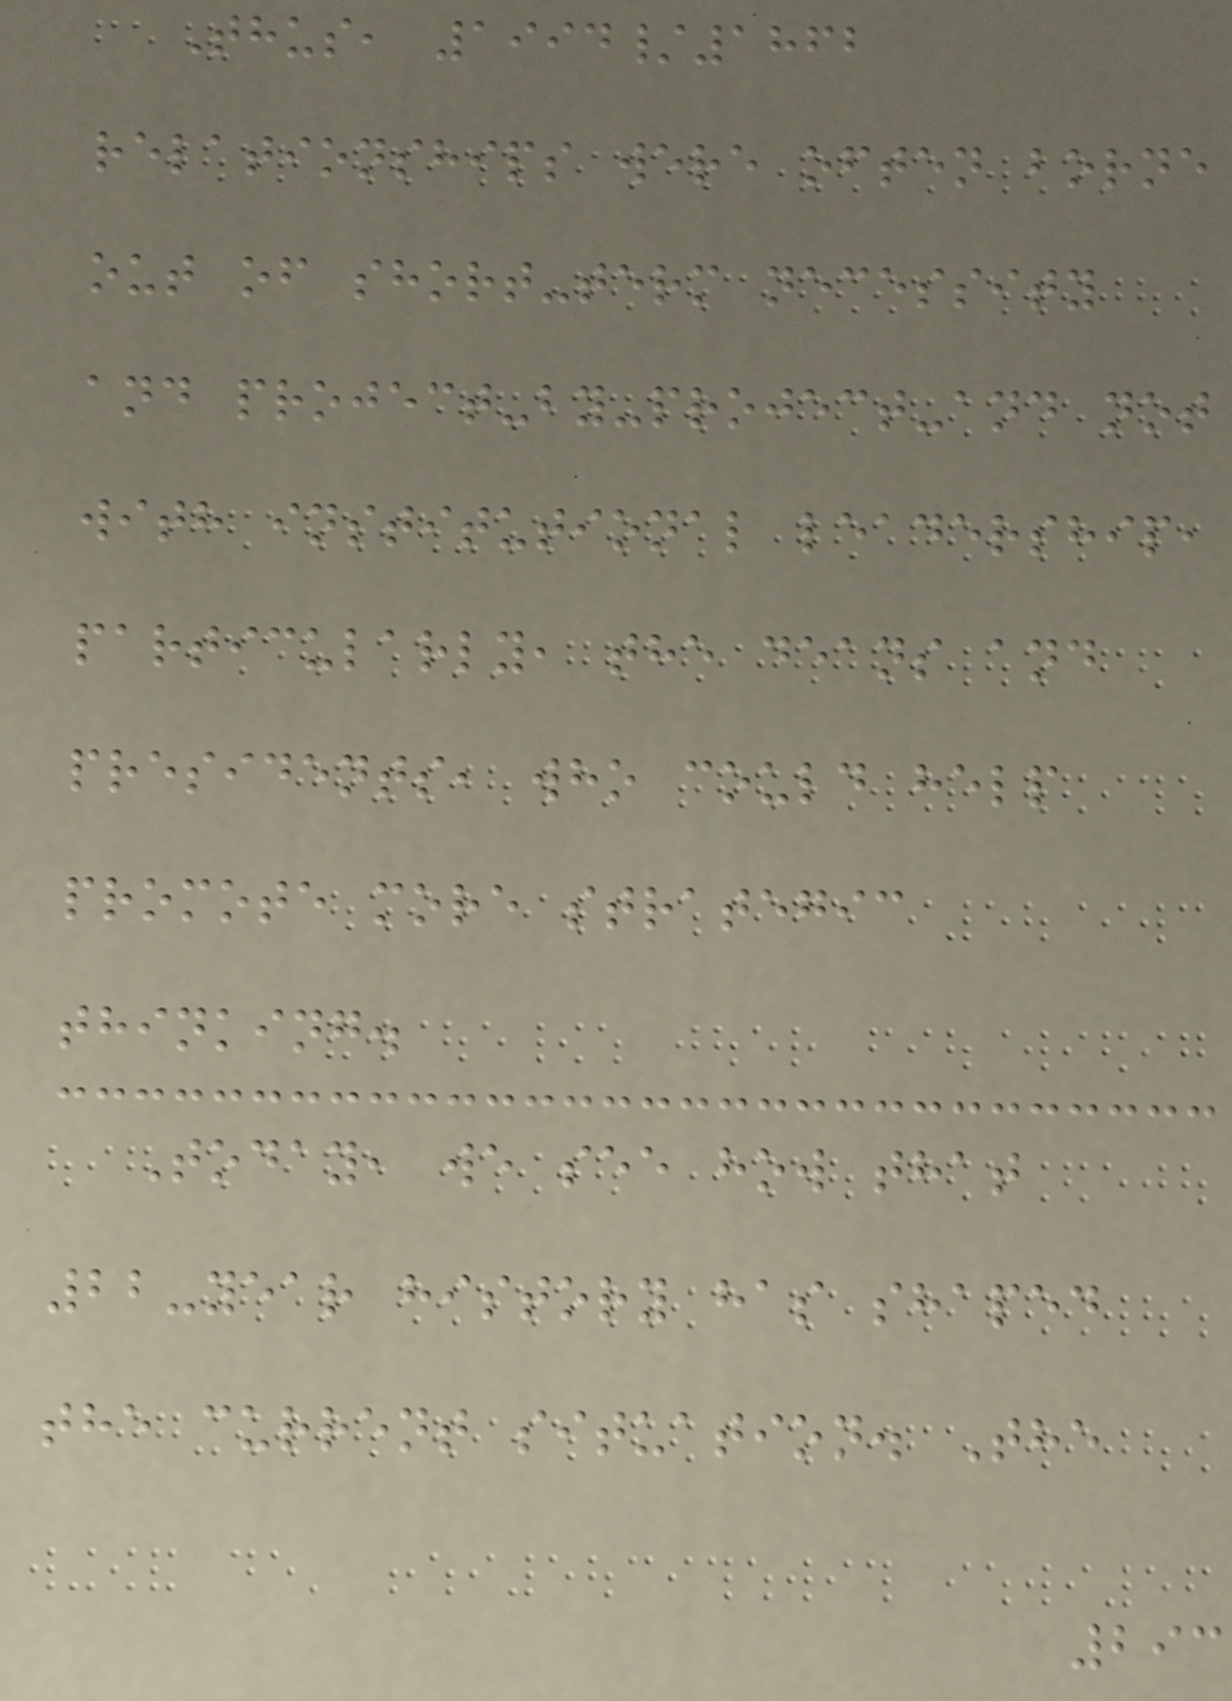Thus, 1994/1862
relationships were often borne
out of short-term necessity
and project-by-project-and not
with institutional leadership,
particularly, the deans and
presidents, who could help
promote more strategic
thinking.
Today, we see how that
22-year history has shaped
the current situation. The
293
